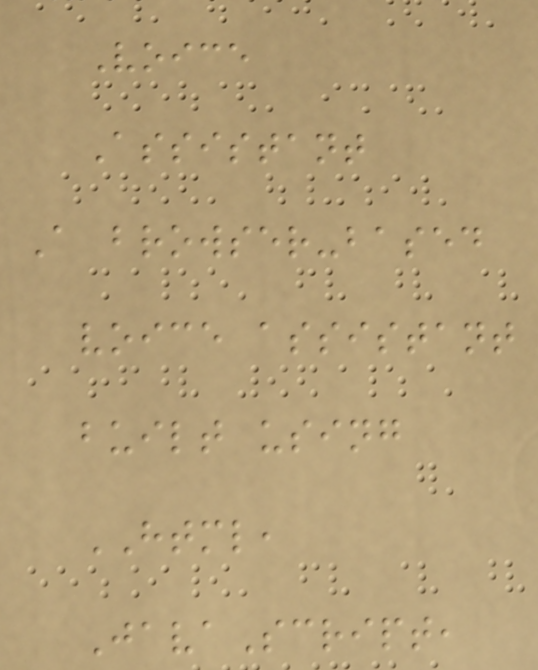Voice
Assistant
A browser-based
voice assistant
built using
HTML,
JavaScript,
